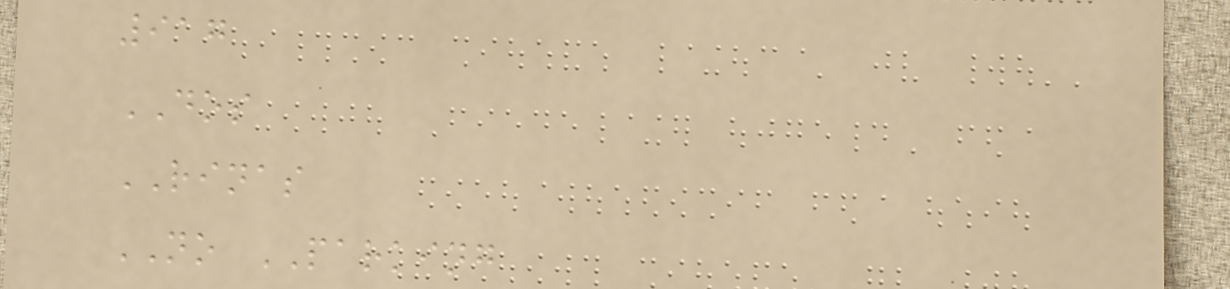917
DOS
RINAS
NO PARKING
